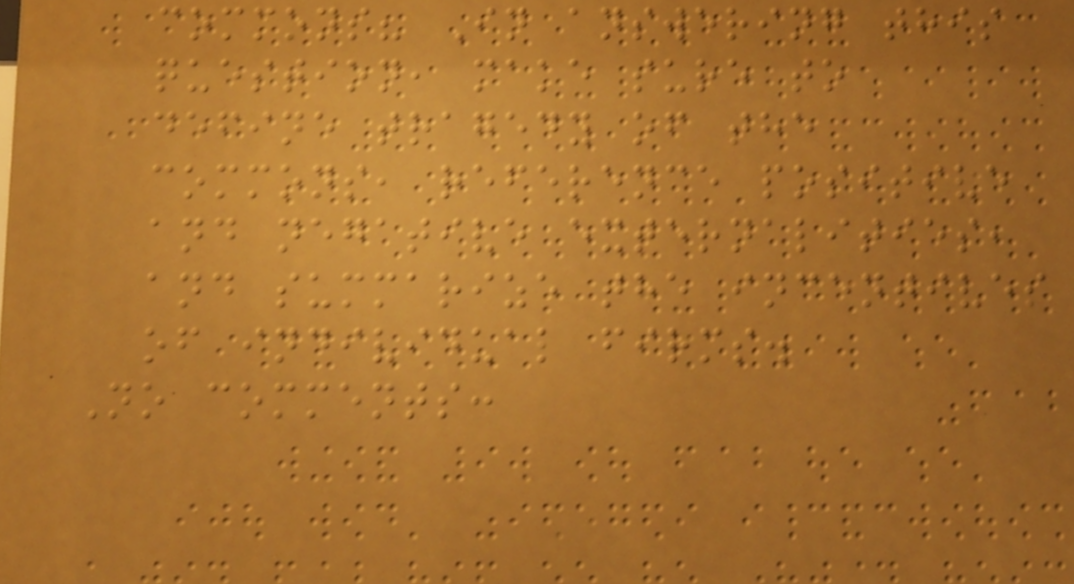commons? In answering this
question, make sure to
define tragedy of the
commons, reference positive
and negative externalities,
and summarize the incentives
of individual firms.
No comments:
